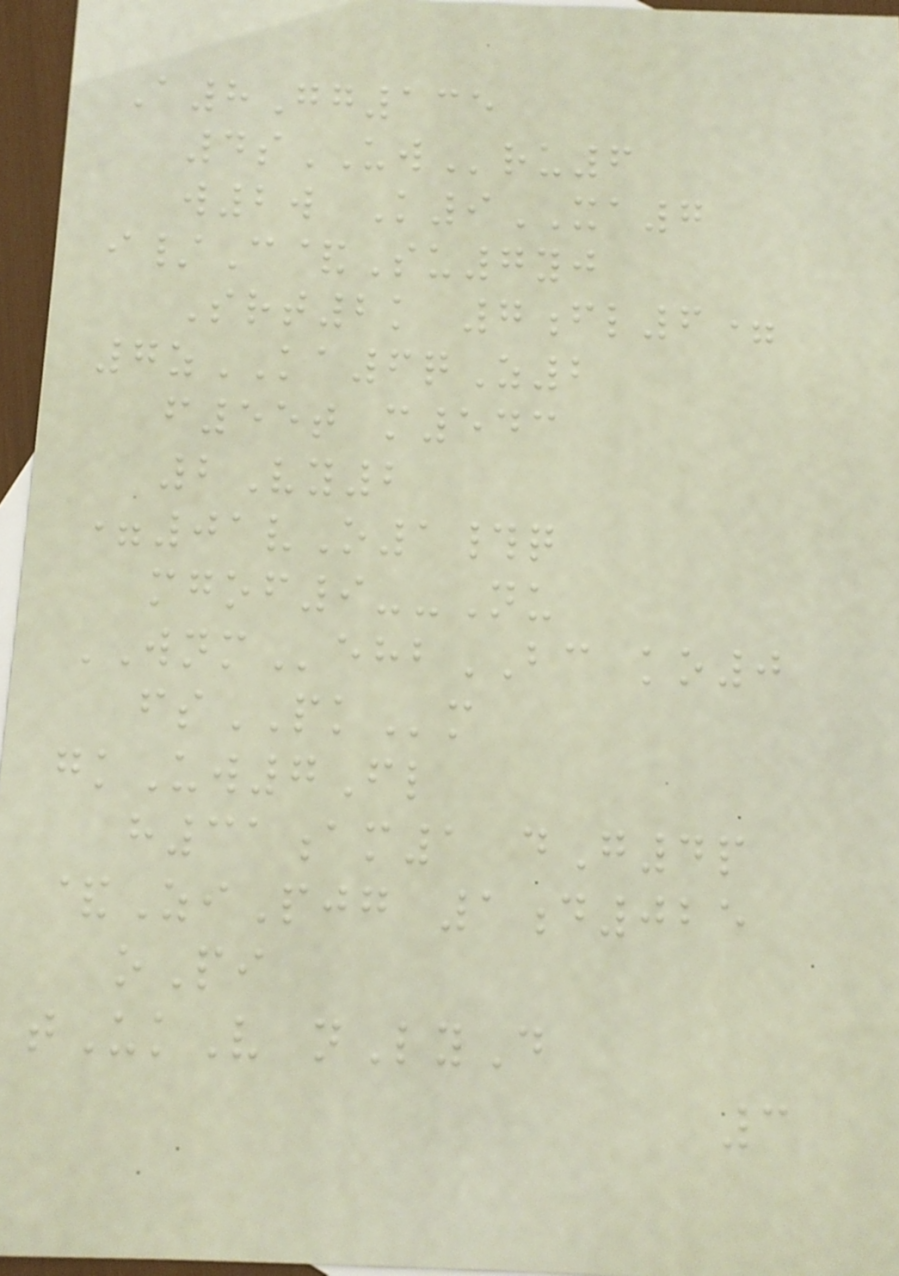A8Gg135
4sUWru6
w2w K9XA7
i/C&Su7yj
Srt2k 7fl6=
7zKA6qZ2
f55t m543
2Vy2
=01vO1#q
mgof9--Nu
WNMehbBC ko0
fsPKm
gkUw7Fl
h31am1 dG4p
&ZiPjg 1d025
oPi
tUkV nLyD
3
